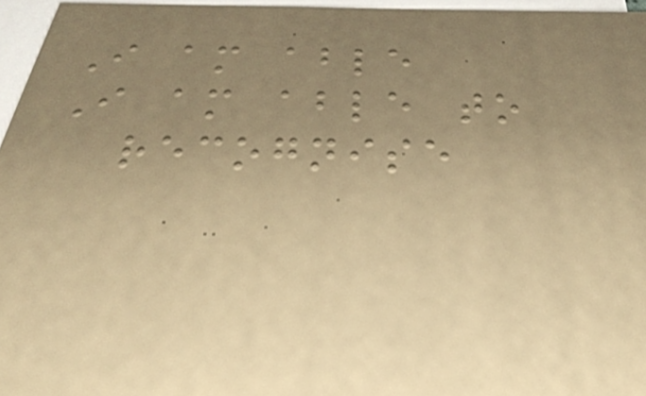I am able
I am able to
recognise
